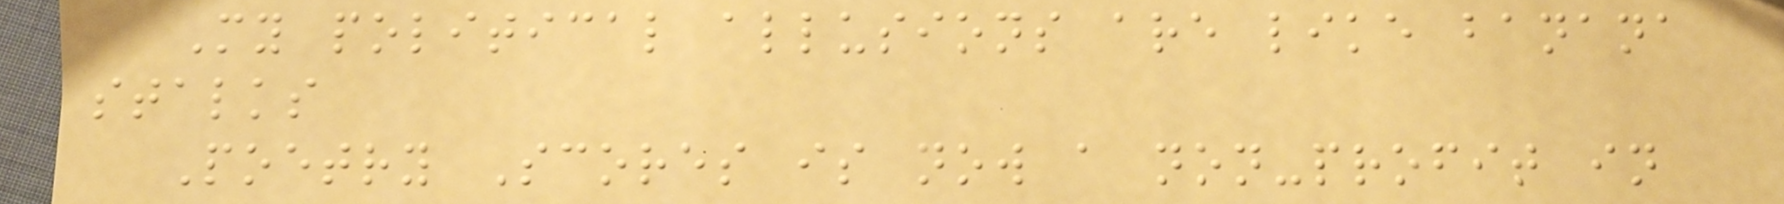My political allusions are like banana
stalks
Poetry Scores is now a non-profit in
